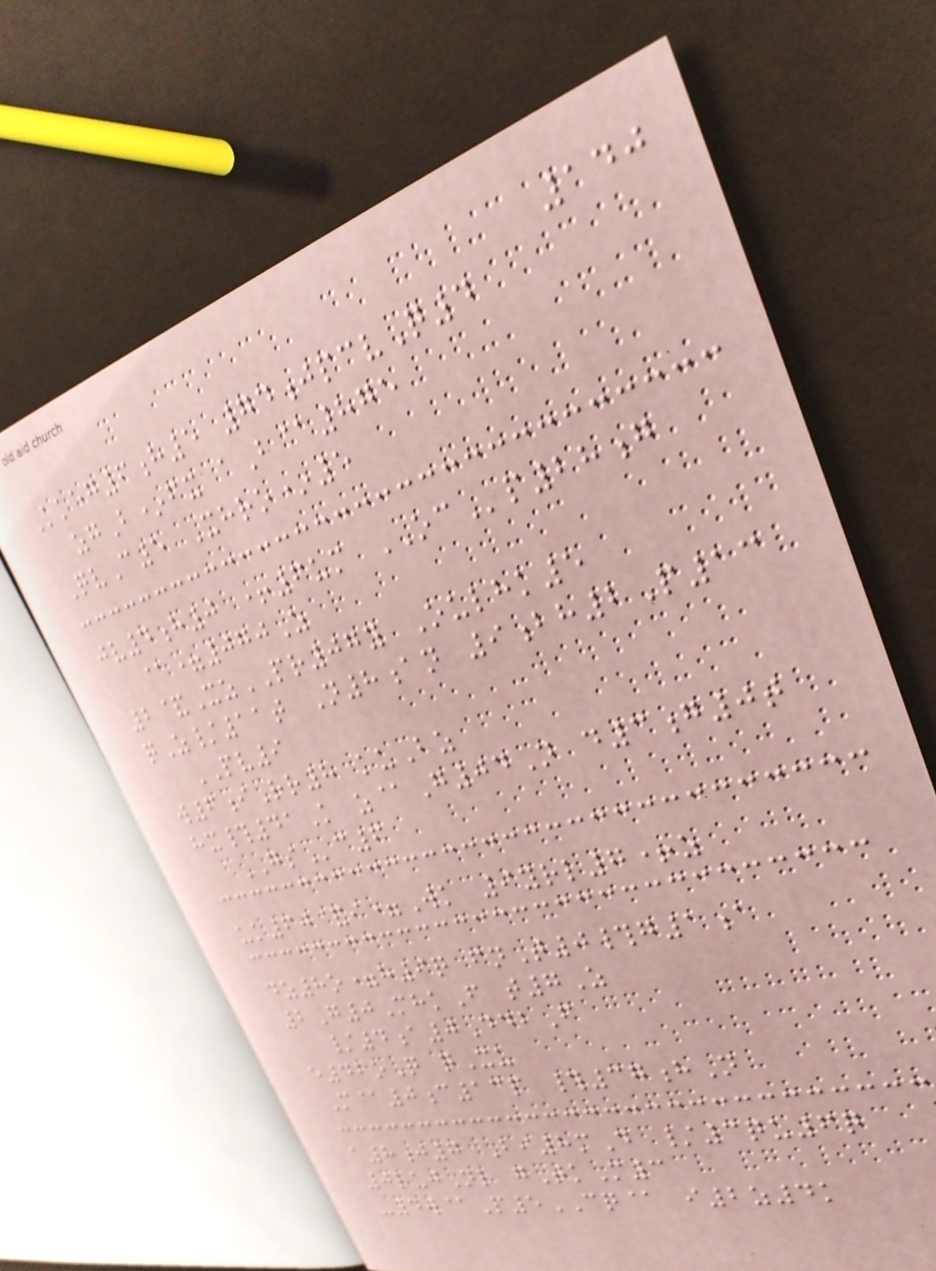140
Kkeg6h5 74jpcvQ4
zgB*fx aB@875
QvC5 Xhro*5
jv4h0 +6um OCp28g
@=070Z
2&XzPR07y Oulhk5
qZ/11t N8an 9bh2P13
PV9
w6iRr8 kuBz
hx#41K z@G04N d3g0t
GSc6
uk60&i=Wk 9yrl7+z
dz8o=h9q fnT0#g1a
2G0MhkF t7Z
/4a0DdbF
e42oQ qXu
M@0c13p #37hN
a8j7 Bi8mD /3qu6q
0lujNl gTkM3
-4w@P5CQ@ i2z4k
